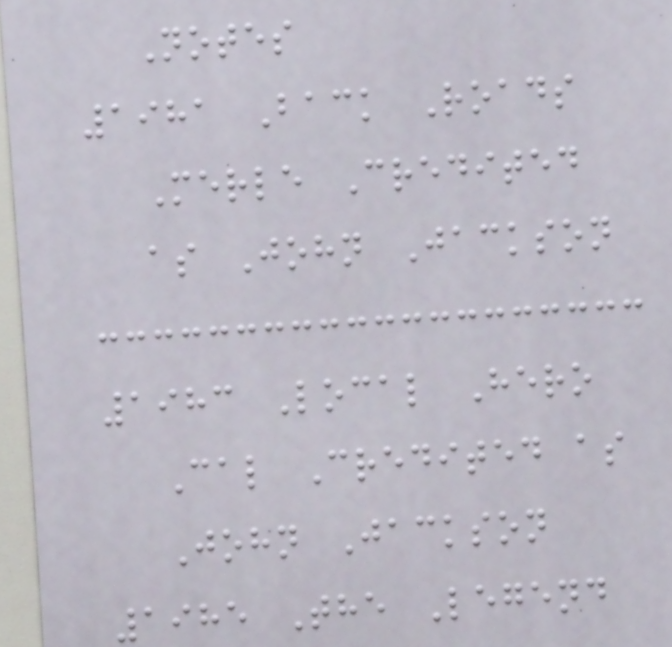Notes
1981 Back Roads
Merle Credited
as John Jackson
1983 Local Hero
Cal Credited as
John Jackson
1985 The Legend
